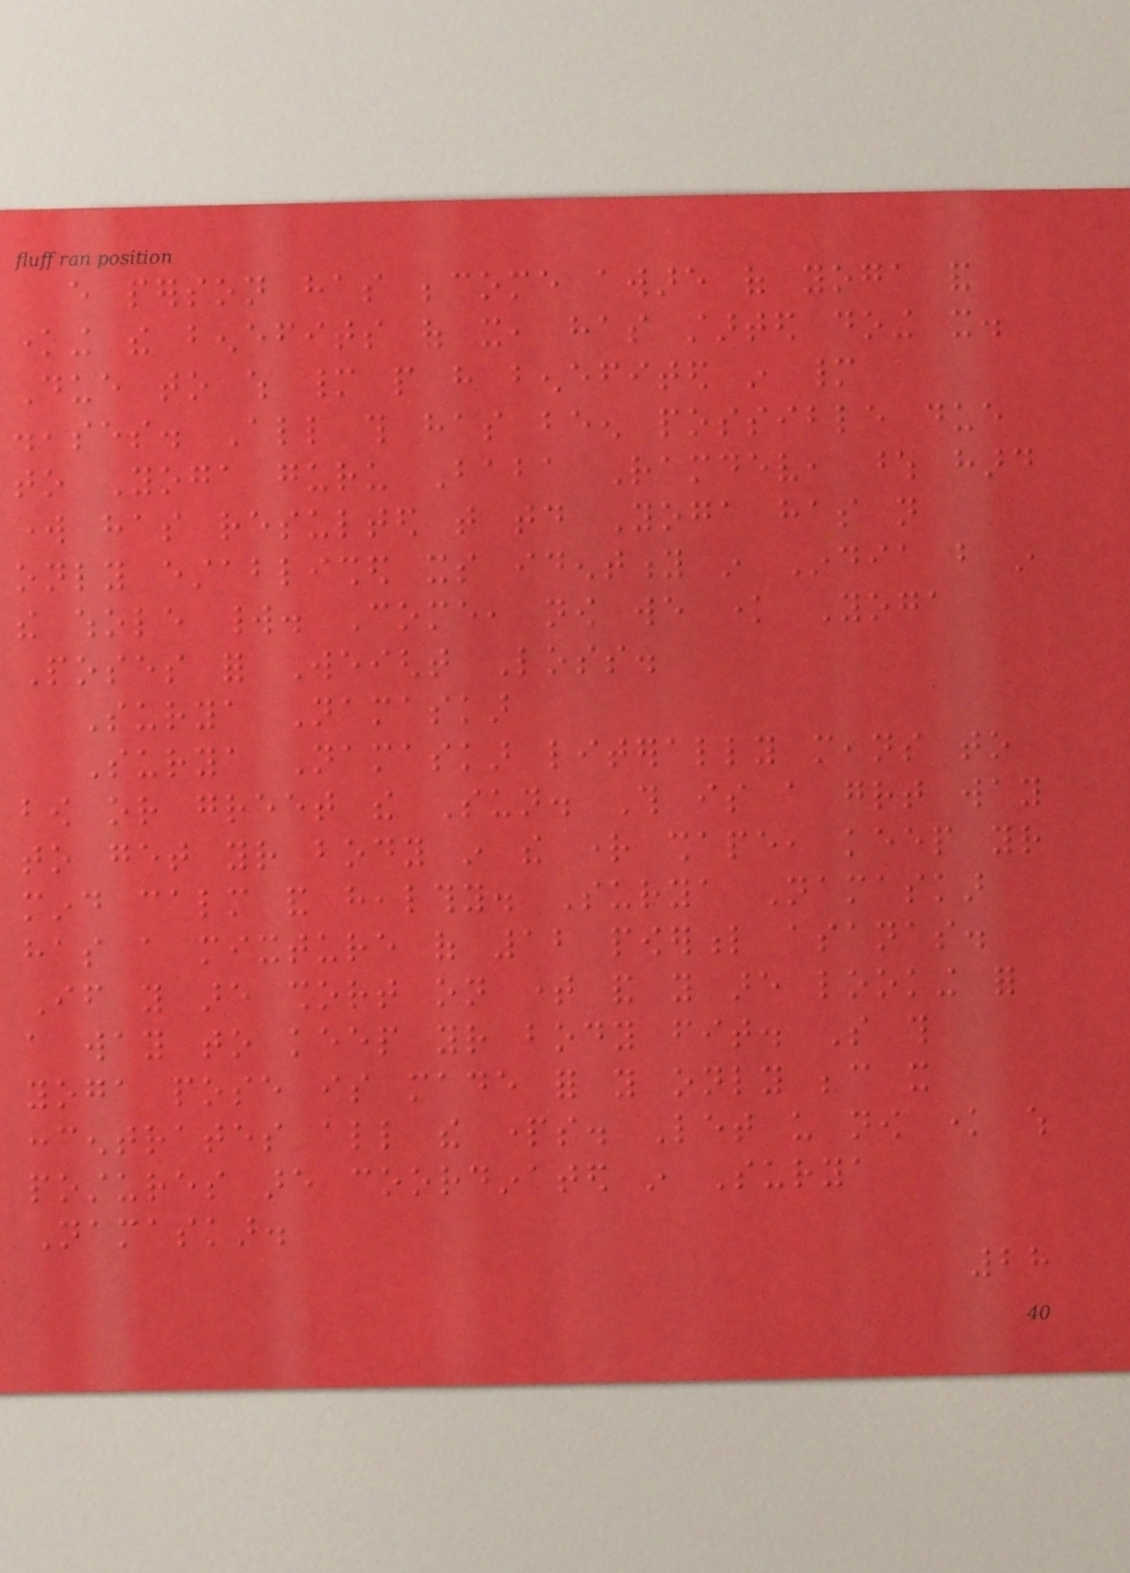every person has become aware of yoga and
knowing the benefits of it, has started doing it.
Due to which many people have benefited in many
diseases. All this has been possible due
to Yoga guru Baba Ramdev, whose hard
work has resulted that today Yoga has not
only established its identity in India but in
the whole world. Come, now we know Yoga
Poses for Weight Loss.
Surya Namaskar
Surya Namaskar literally means to
bow or greet the Sun. This is a great way
to get your body in the right shape, keep your
mind calm and healthy. Surya Namaskar
has a mixture of 12 powerful asanas.
If you are short on time and you are looking for
a way to keep your body fit. So this
yoga pose is made for you only because it
concentrates all the parts. Let us now know which
postures are coordinated in Surya
Namaskar.
28
